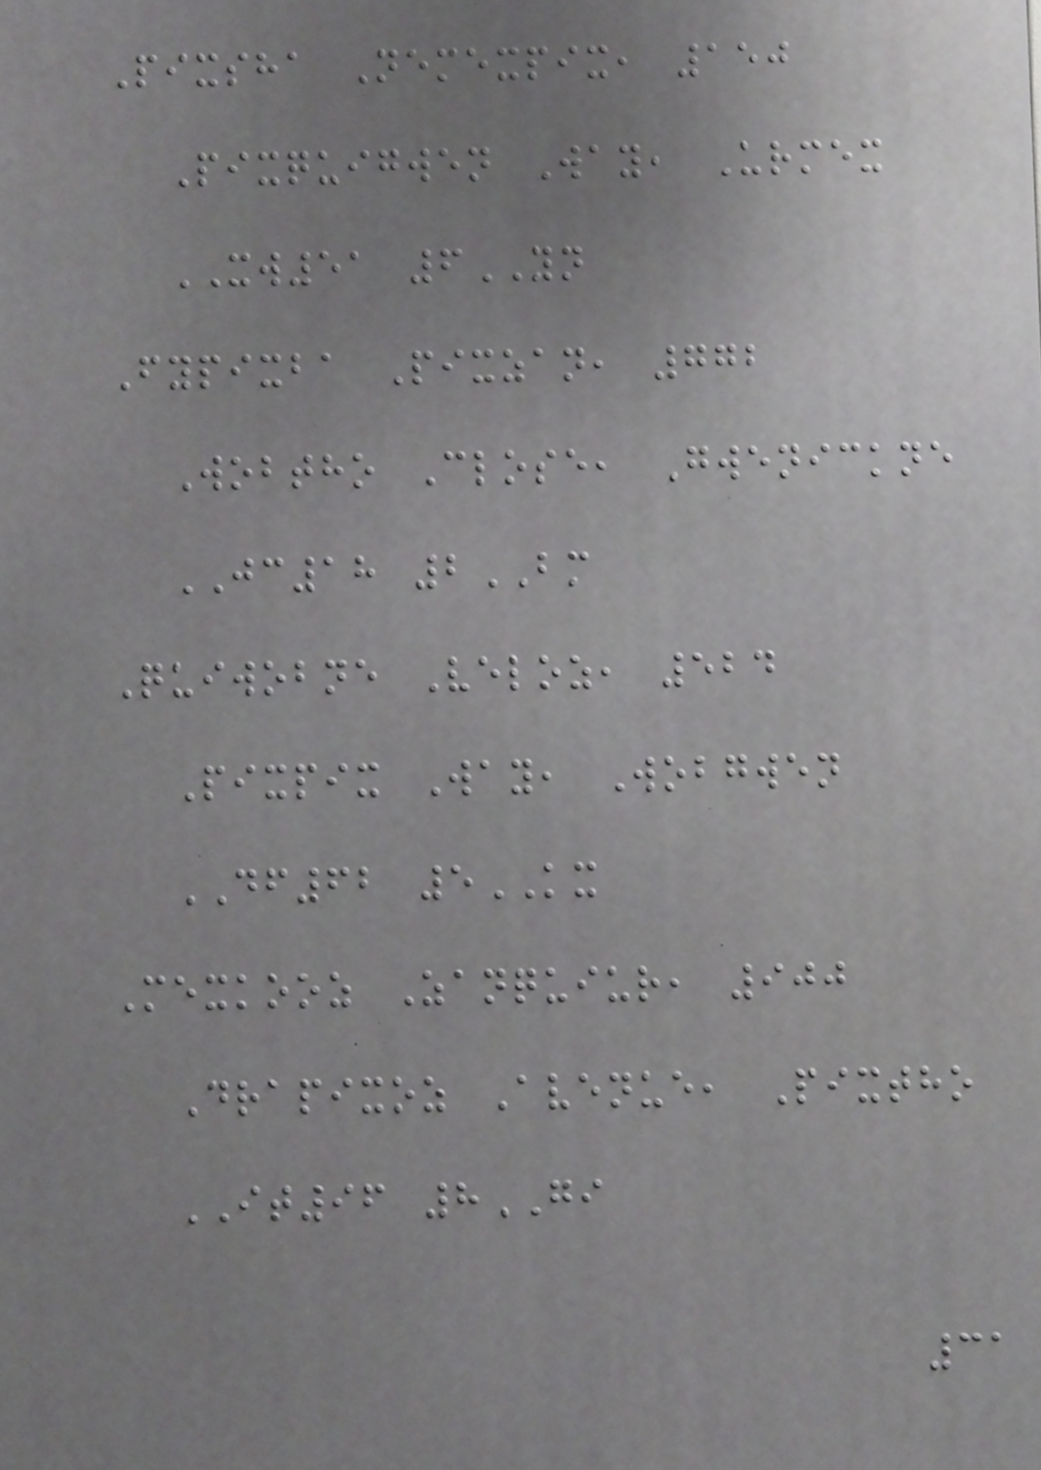Pixsha Nemexpix, 150
Pixquigwen Way, Urmex
XW51 6YN
Fypixba Pixzan, 772
Wobtho Close, Gwenickne
JC18 2BM
Quiwobne Veloz, 524
Pixpix Way, Wobgwen
DF62 5KX
Mexkooz Zanquiur, 900
Drapixoz Avenue, Pixtho
IT96 8GI
31
